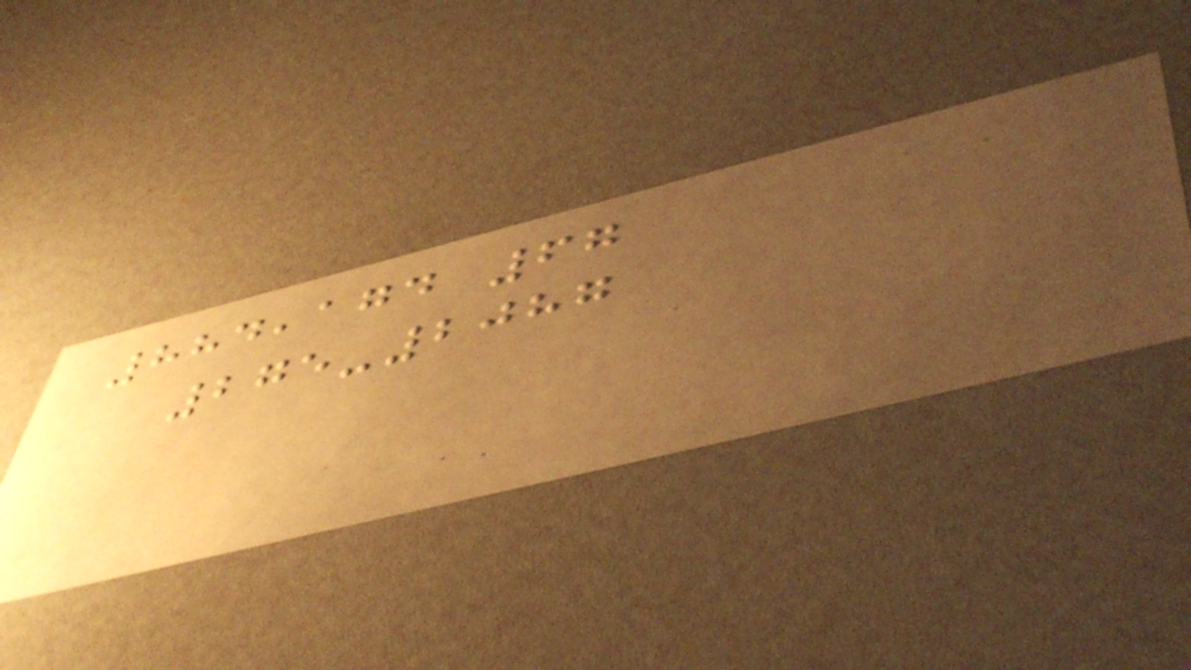884,174 67
275-2087
